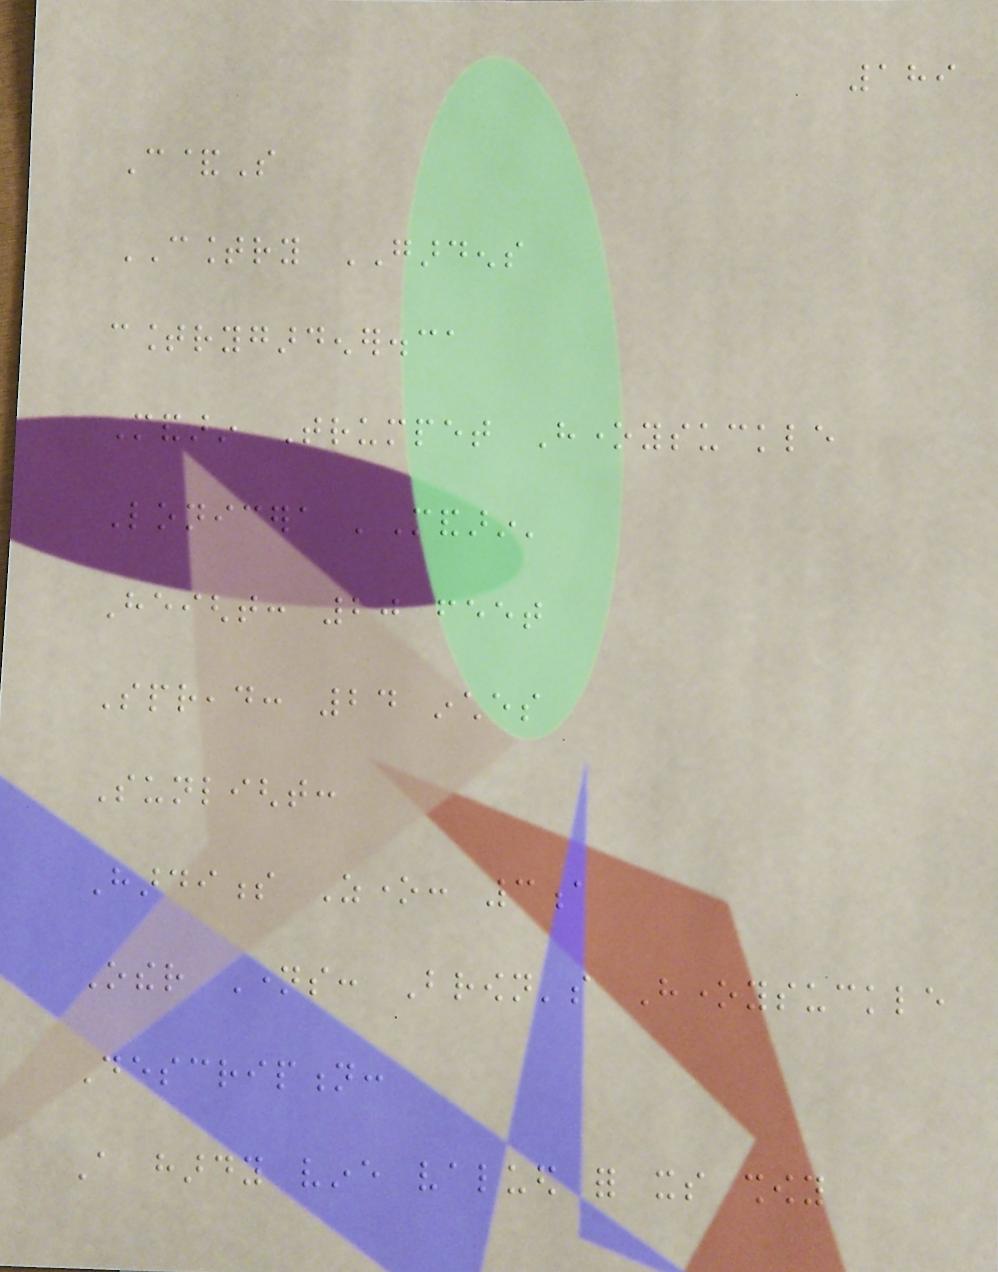189
C&S
COUNTRY GARDENS
countrygardener.ca
Mandarin Trumpet Honeysuckle
Lonicera 'Mandarin'
Height: 20 feet
Spread: 24 inches
Sunlight:
Hardiness Zone: 3a
Other Names: Brown's Honeysuckle
Description:
A hardy vine valued for its showy
